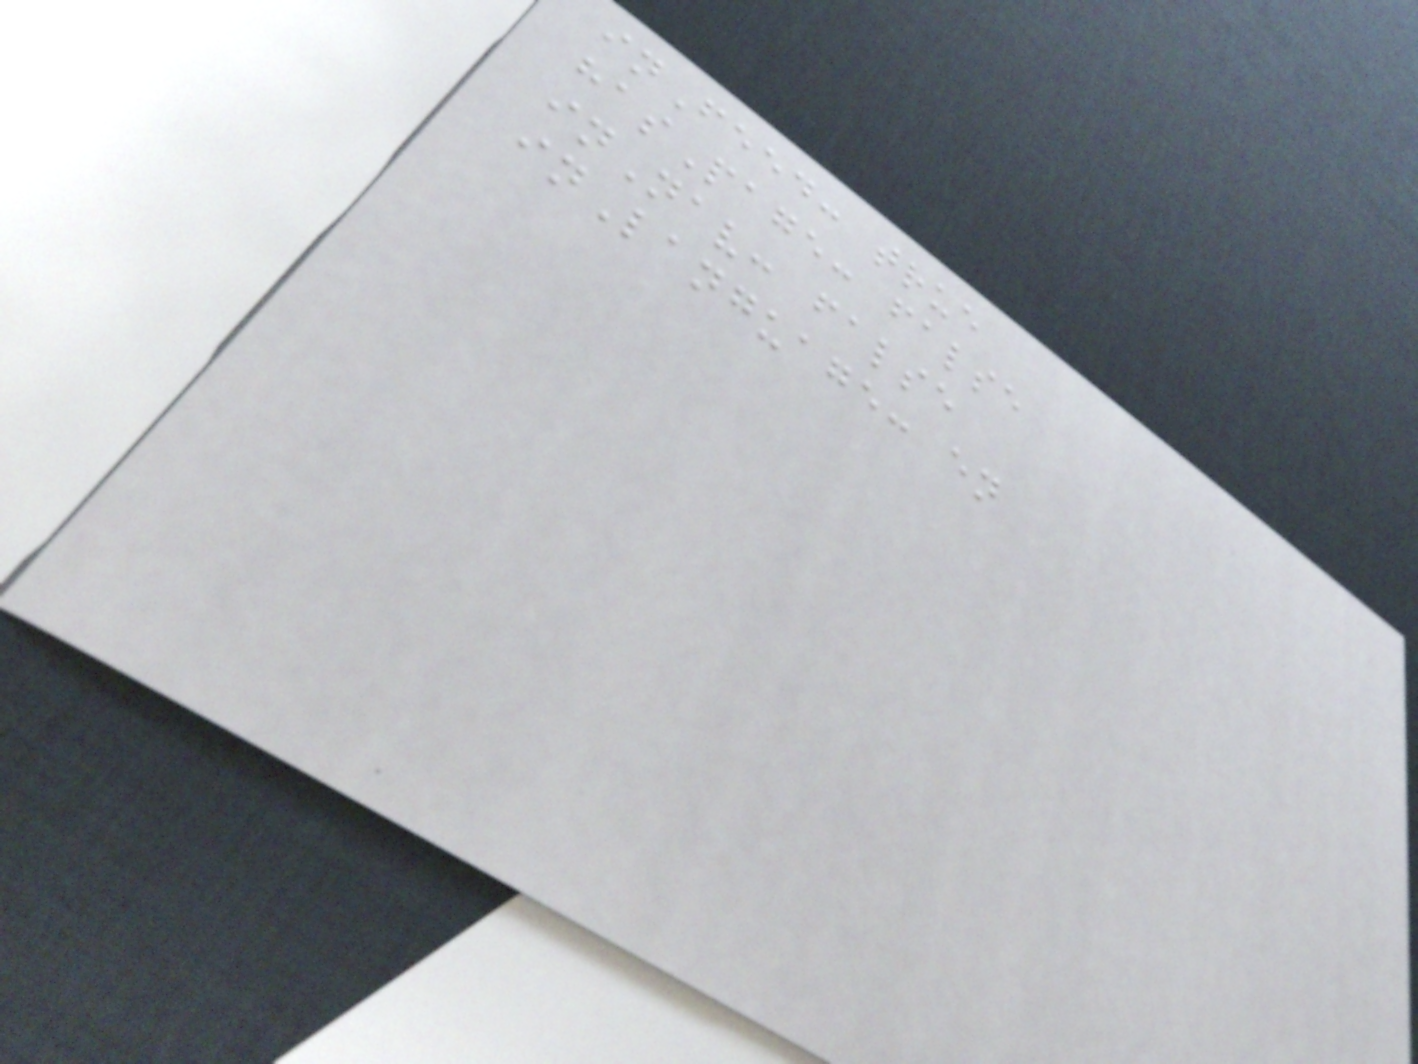inFeed: true
hasPage: false
inNav: false
inLanguage: en
